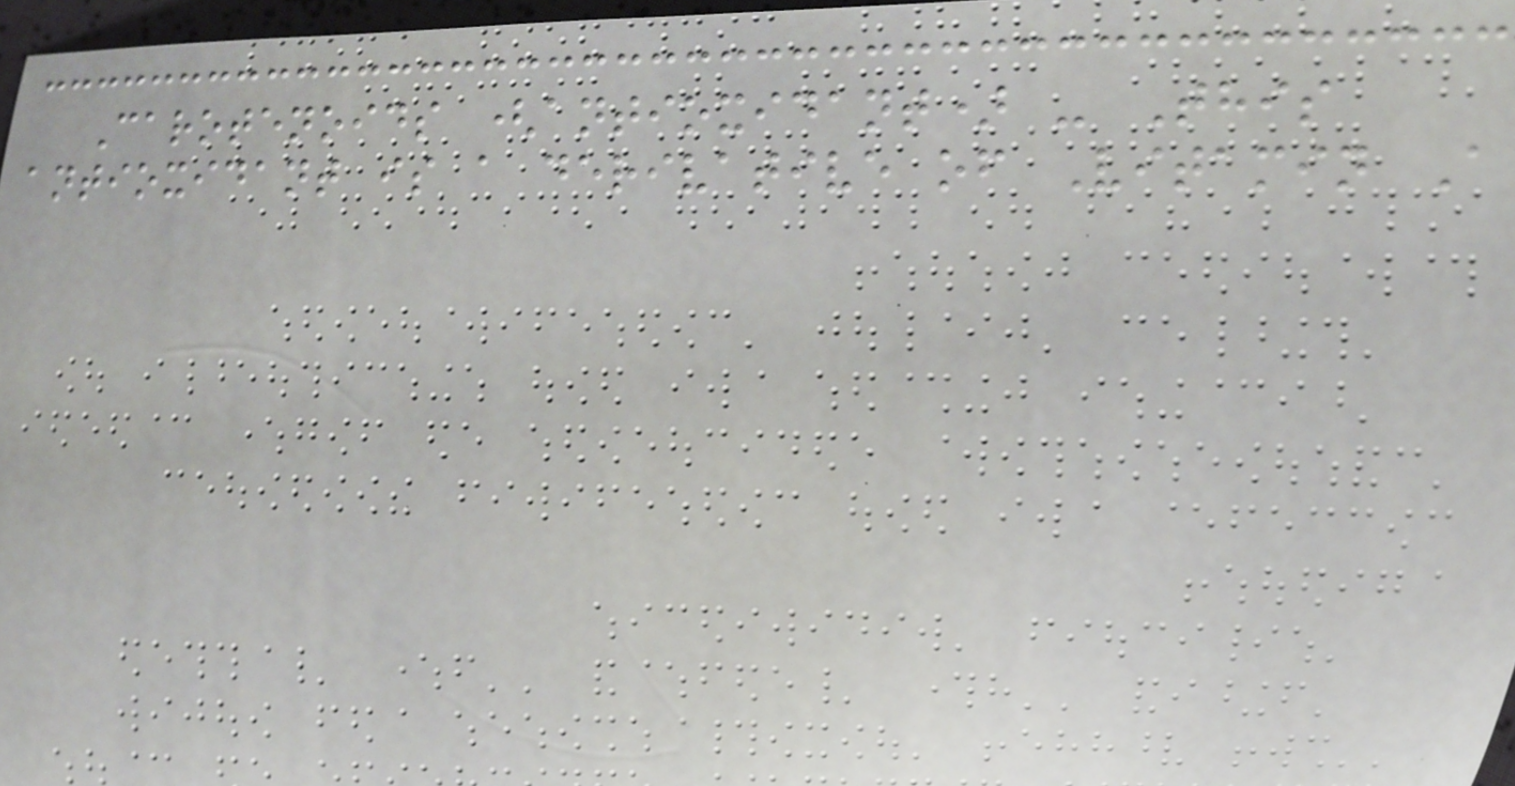Carotenoids (antioxidant) - This
antioxidant is a derivative of Vitamin A
